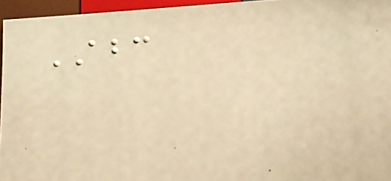ABC
